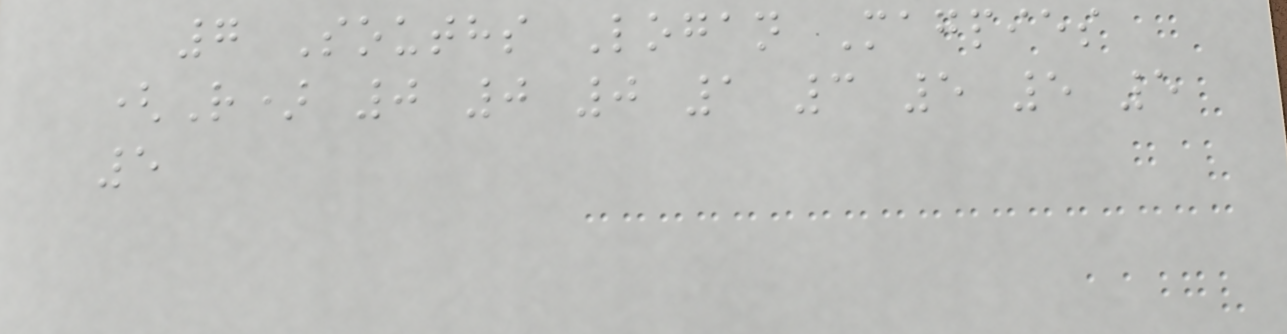7 Souths Logan Magpies
(R) 0 0 0 1 3 5 5 5
5
